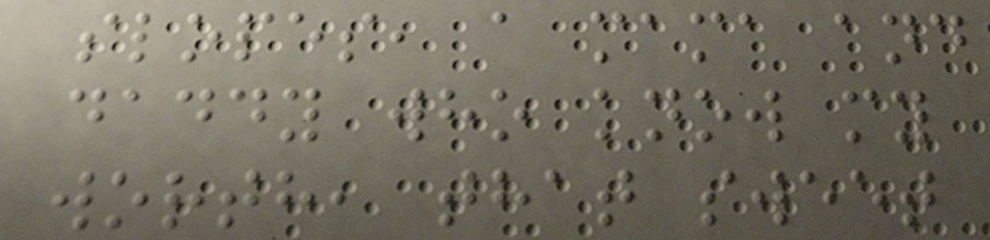slopes, a mama and
daddy who know my
worth, that sweet
